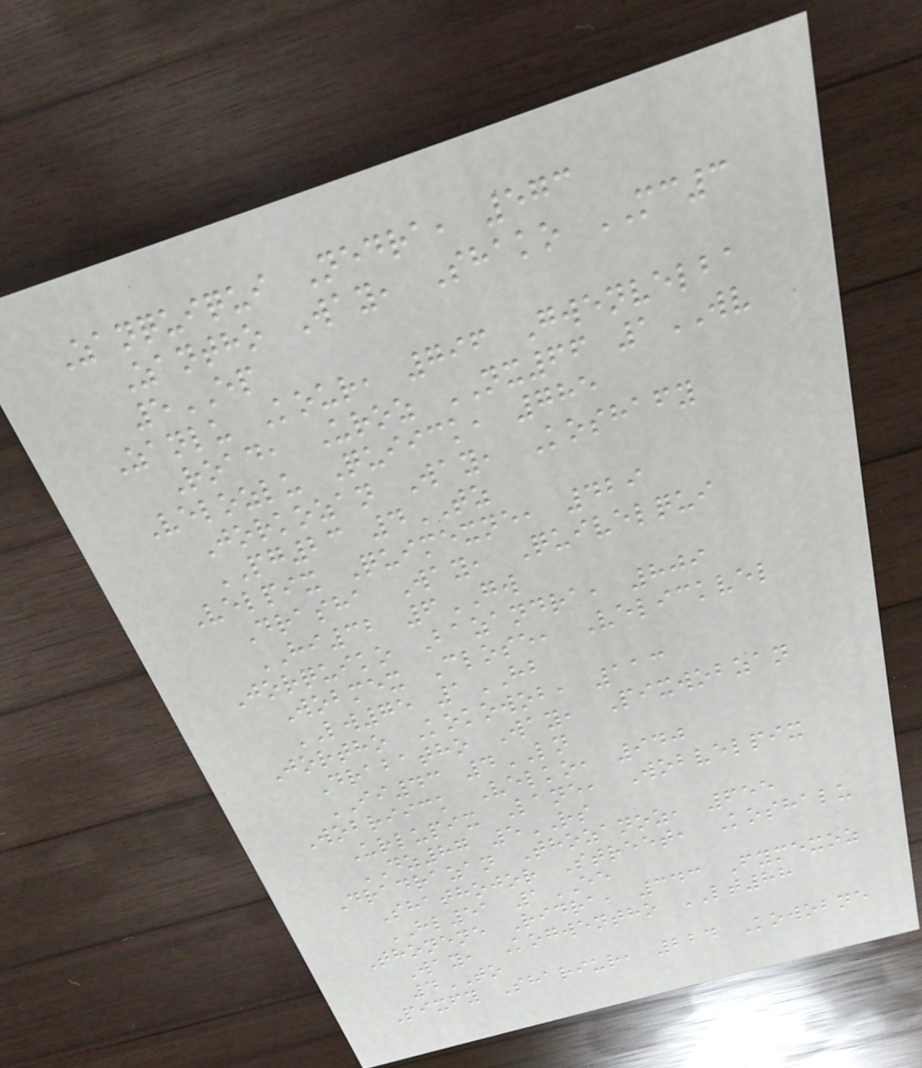Zanquiqui Nedra, 573
Zantho Way, Shako MC3
5EP
Zanlu Kour, 796 Gwenvelba
Road, Uroz NX66 1WV
Velozlu Quiick, 785
Jorkozan Way, Koshafy
PG23 4TZ
Velpix Quimexne, 429
Drasha Way, Quivelqui
HI32 6GW
Jorquiko Bazandra, 809
Wobmex Close, Velickvel
LW75 1HB
Jortho Kokowob, 113
Drabatho Way, Pixwobzan
II43 4LN
Wobriick Velko, 940
Urlupix Lane, Wobvelpix
DZ87 5RS
Dradrazan Thozanoz, 655
Shathojor Street, Koshalu
HL51 1EE
Thonene Ridra, 343 Fymexoz
Way, Kogwentho LT88
4TO
Pixfy Shariur, 224 Kowobne
